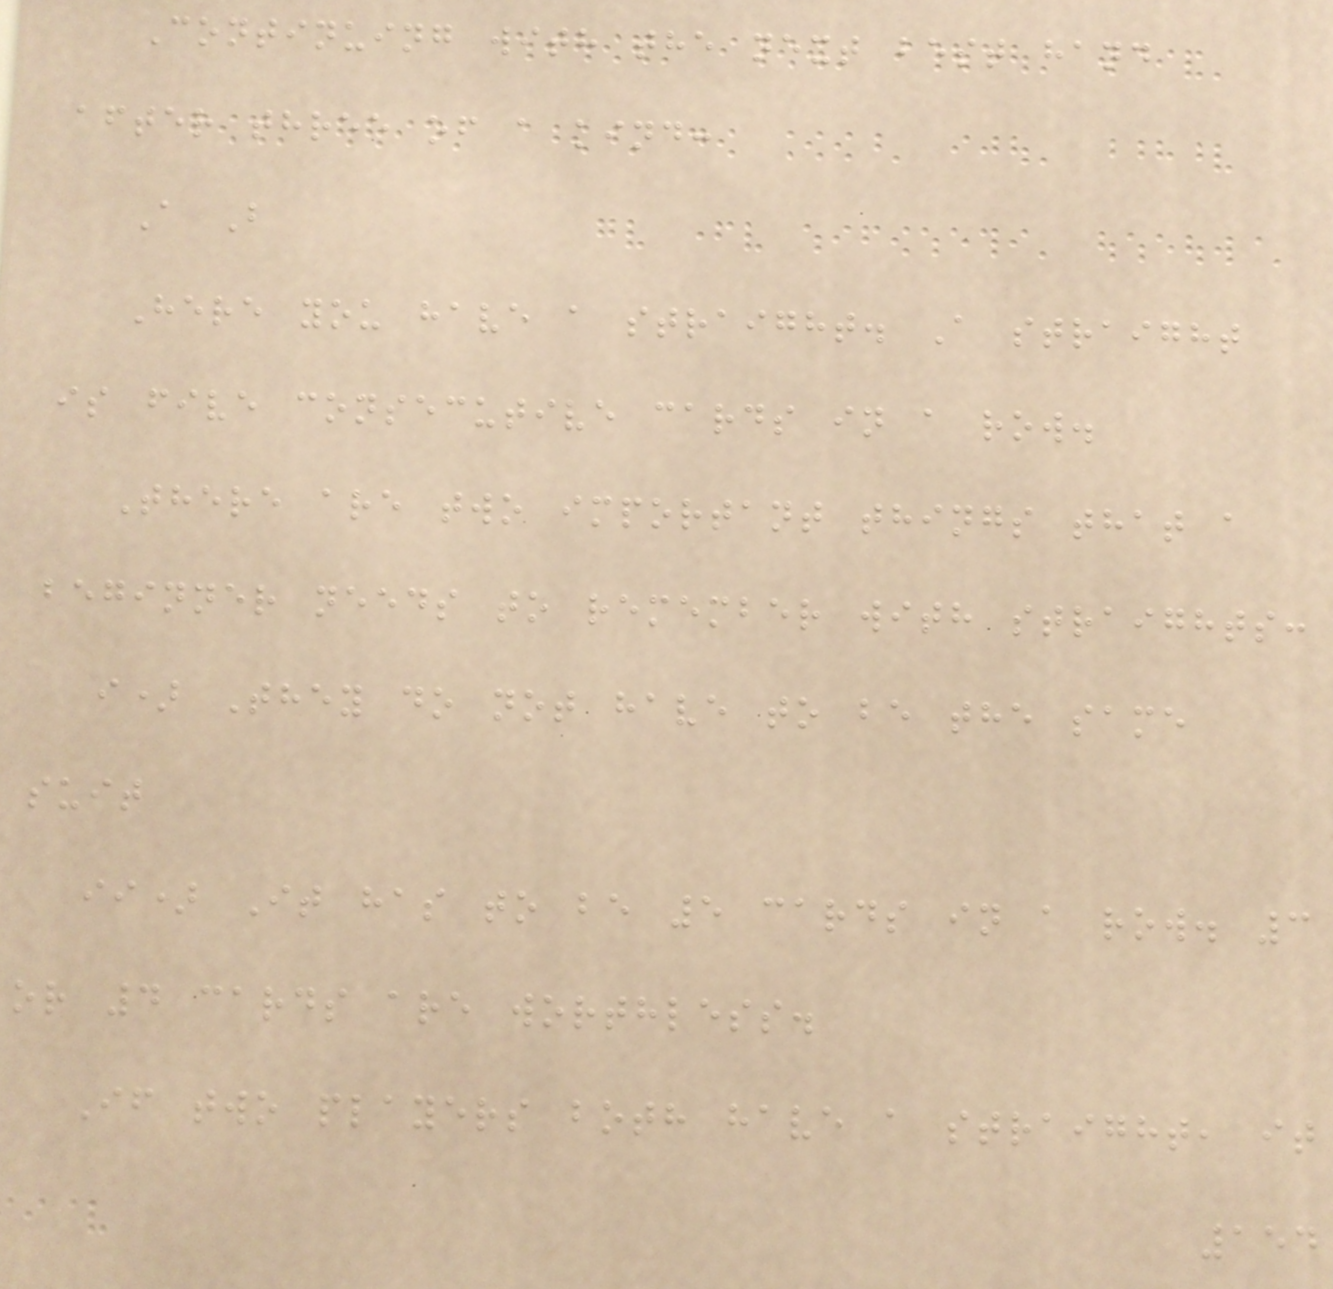Continuing with the next best hand
after three of a kind:
A B
Here you have a straight. A straight
is five consecutive cards in a row.
There are two important things that a
beginner needs to remember with straights:
i) They do not have to be the same
suit
ii) It has to be 5 cards in a row. 3
or 4 cards are worthless.
If two players both have a straight, it
154
